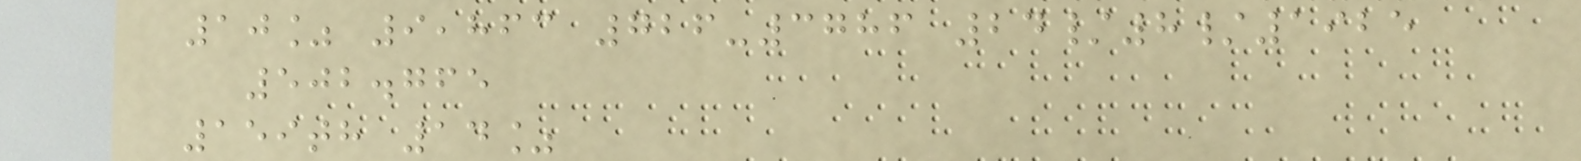10% 9,863 726-3786 24/8/1925
502.765
159th 14%
